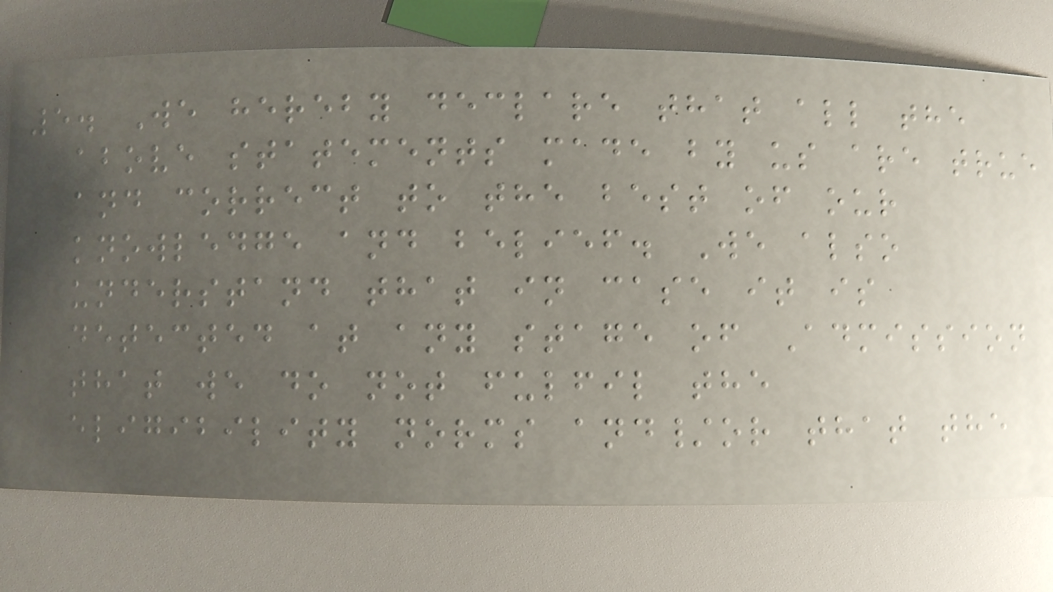5. We hereby declare that all the
above statements made by us are true
and correct to the best of our
knowledge and belief. We also
understand that in case it is
detected at any stage of Admission
that we do not fulfil the
eligibility norms and/or that the
